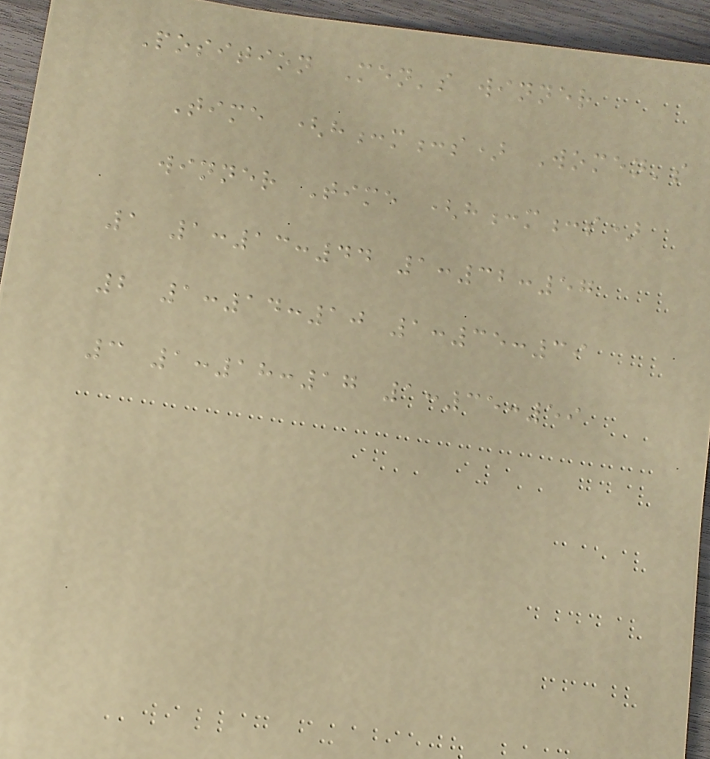Position Men's winner
Time (h:m:s) Women's
winner Time (h:m:s)
1 1:13:44 1:32:57
2 1:14:10 1:35:39
3 1:18:17 1:35:59
